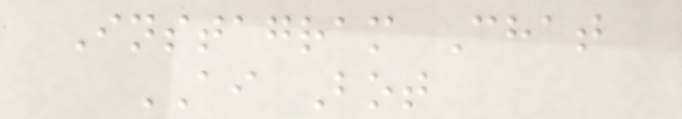Instagram Chat
AI Bot
